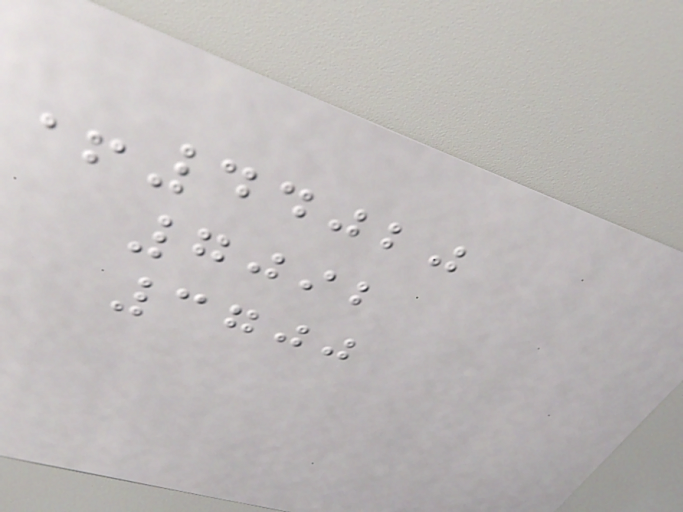+44020
7092
3700
